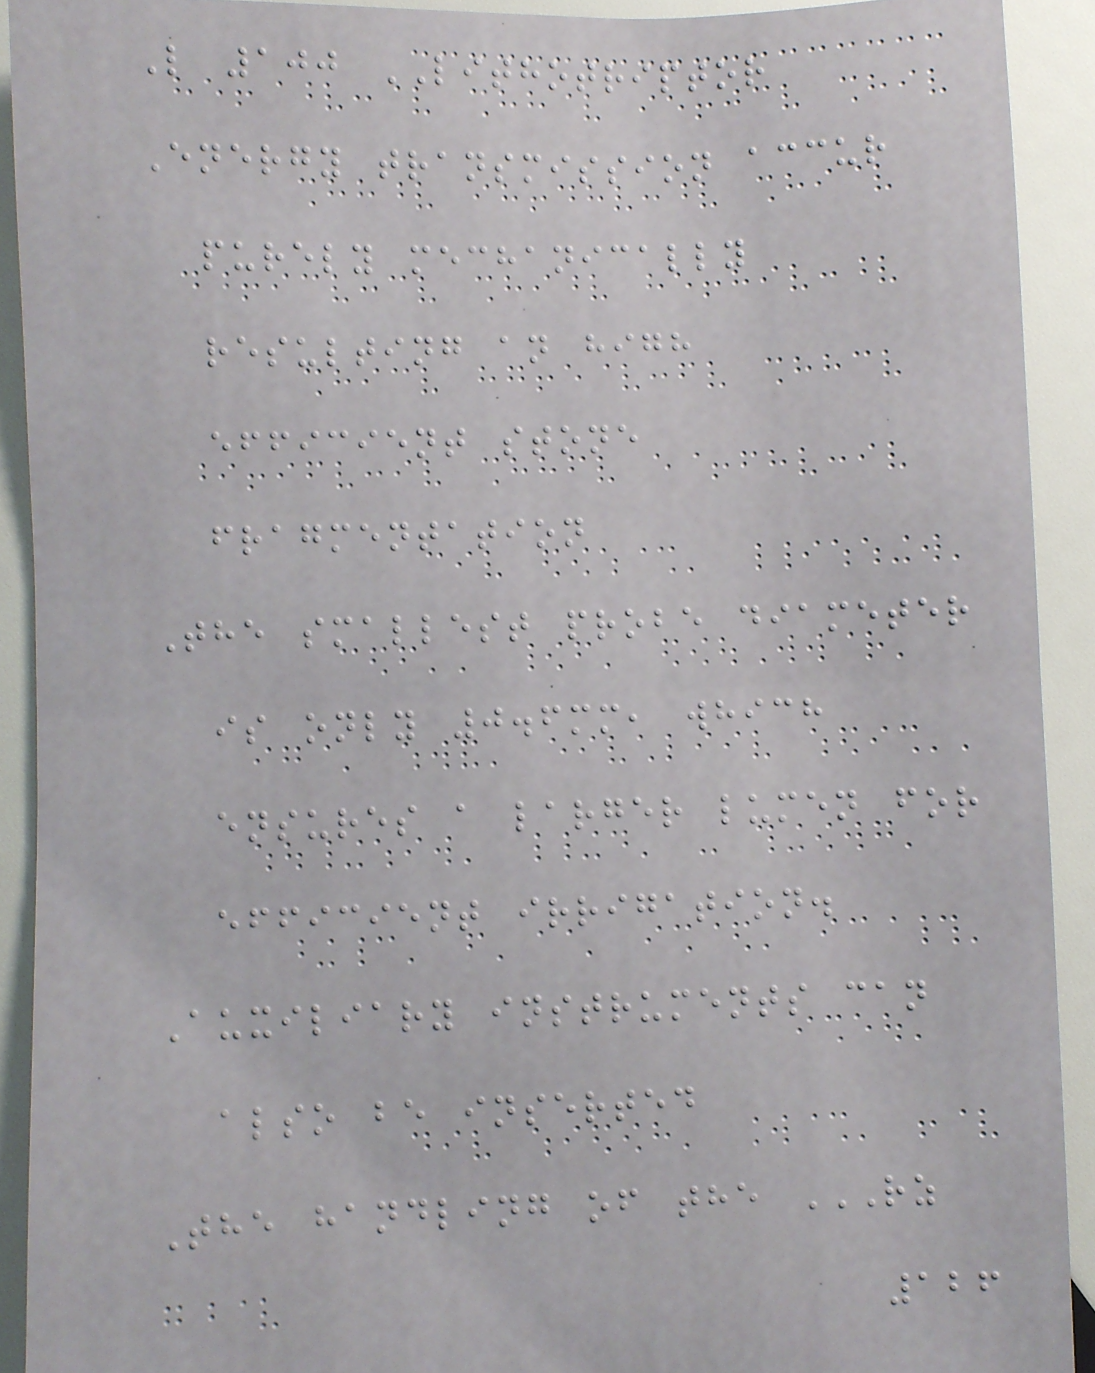L 100 LITHOTRIPTOR
Energy transmission accur
purely mechanically
resulting an high
efficient stone
fragmentation
The smallest probe diameter
is only 0.6mm, which
ensures a larger lumen for
efficient irrigation.
Auxiliary instruments can
also be inserted
The handling of the RZ
126
